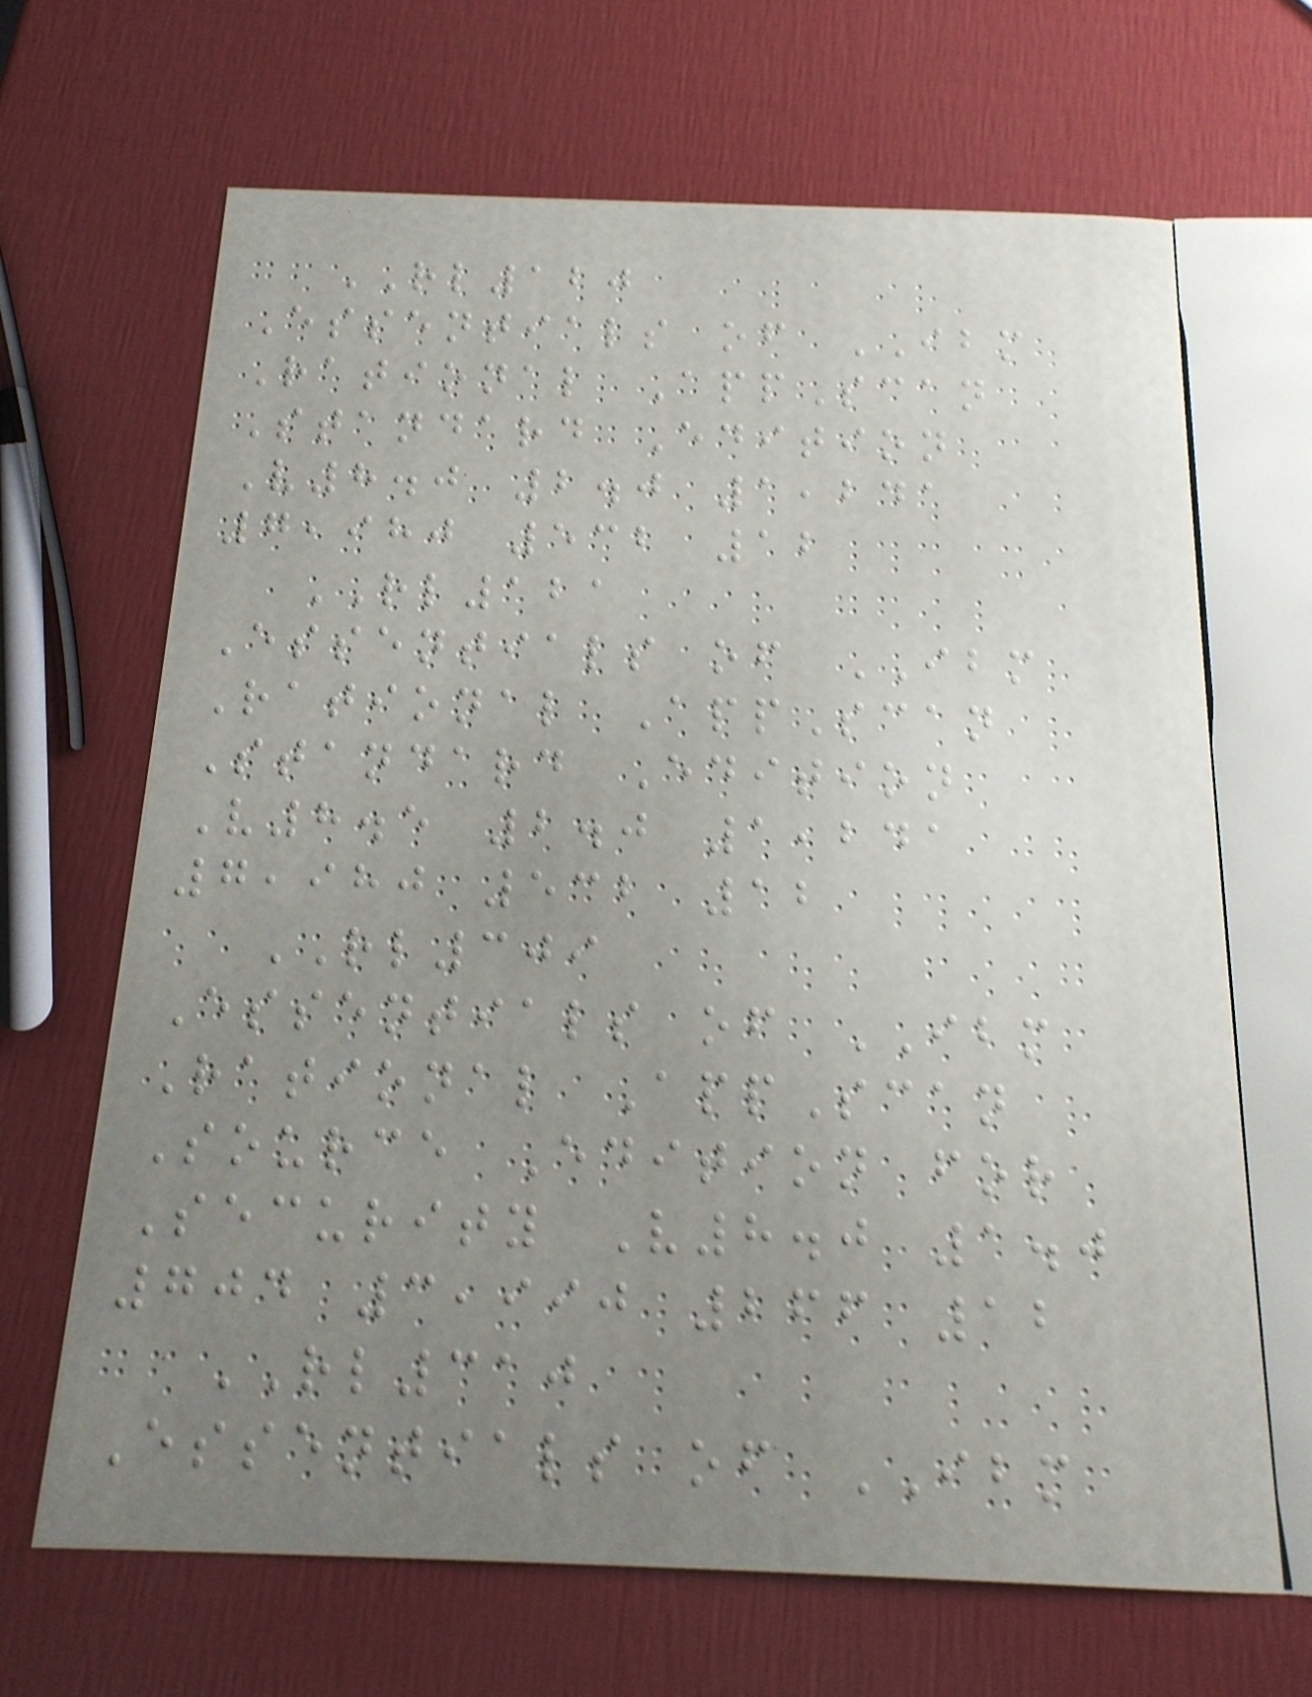RL120
Essentials of IBM
Rational AppScan
Standard Edition
V8.0 2.0 1,241
7,980 532 12
RL121
Essentials of IBM
Rational AppScan
Standard Edition
V8.5 2.0 1,241
7,980 532 12
RL309
Essentials of IBM
Rational AppScan
Source Edition for
Security V8.0 1.0
704 3,990 266 12
RL310
Essentials of IBM
